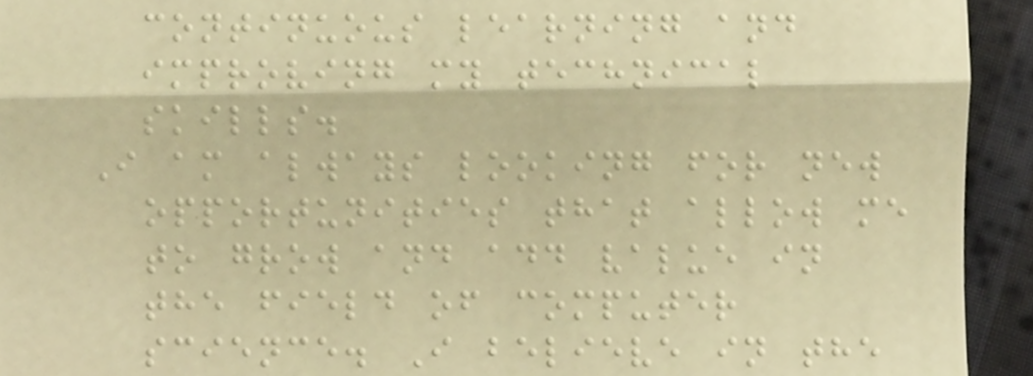continuous learning and
improving my technical
skills.
I am always looking for new
opportunities that allow me
to grow and add value in
the field of computer
science. I believe in the
